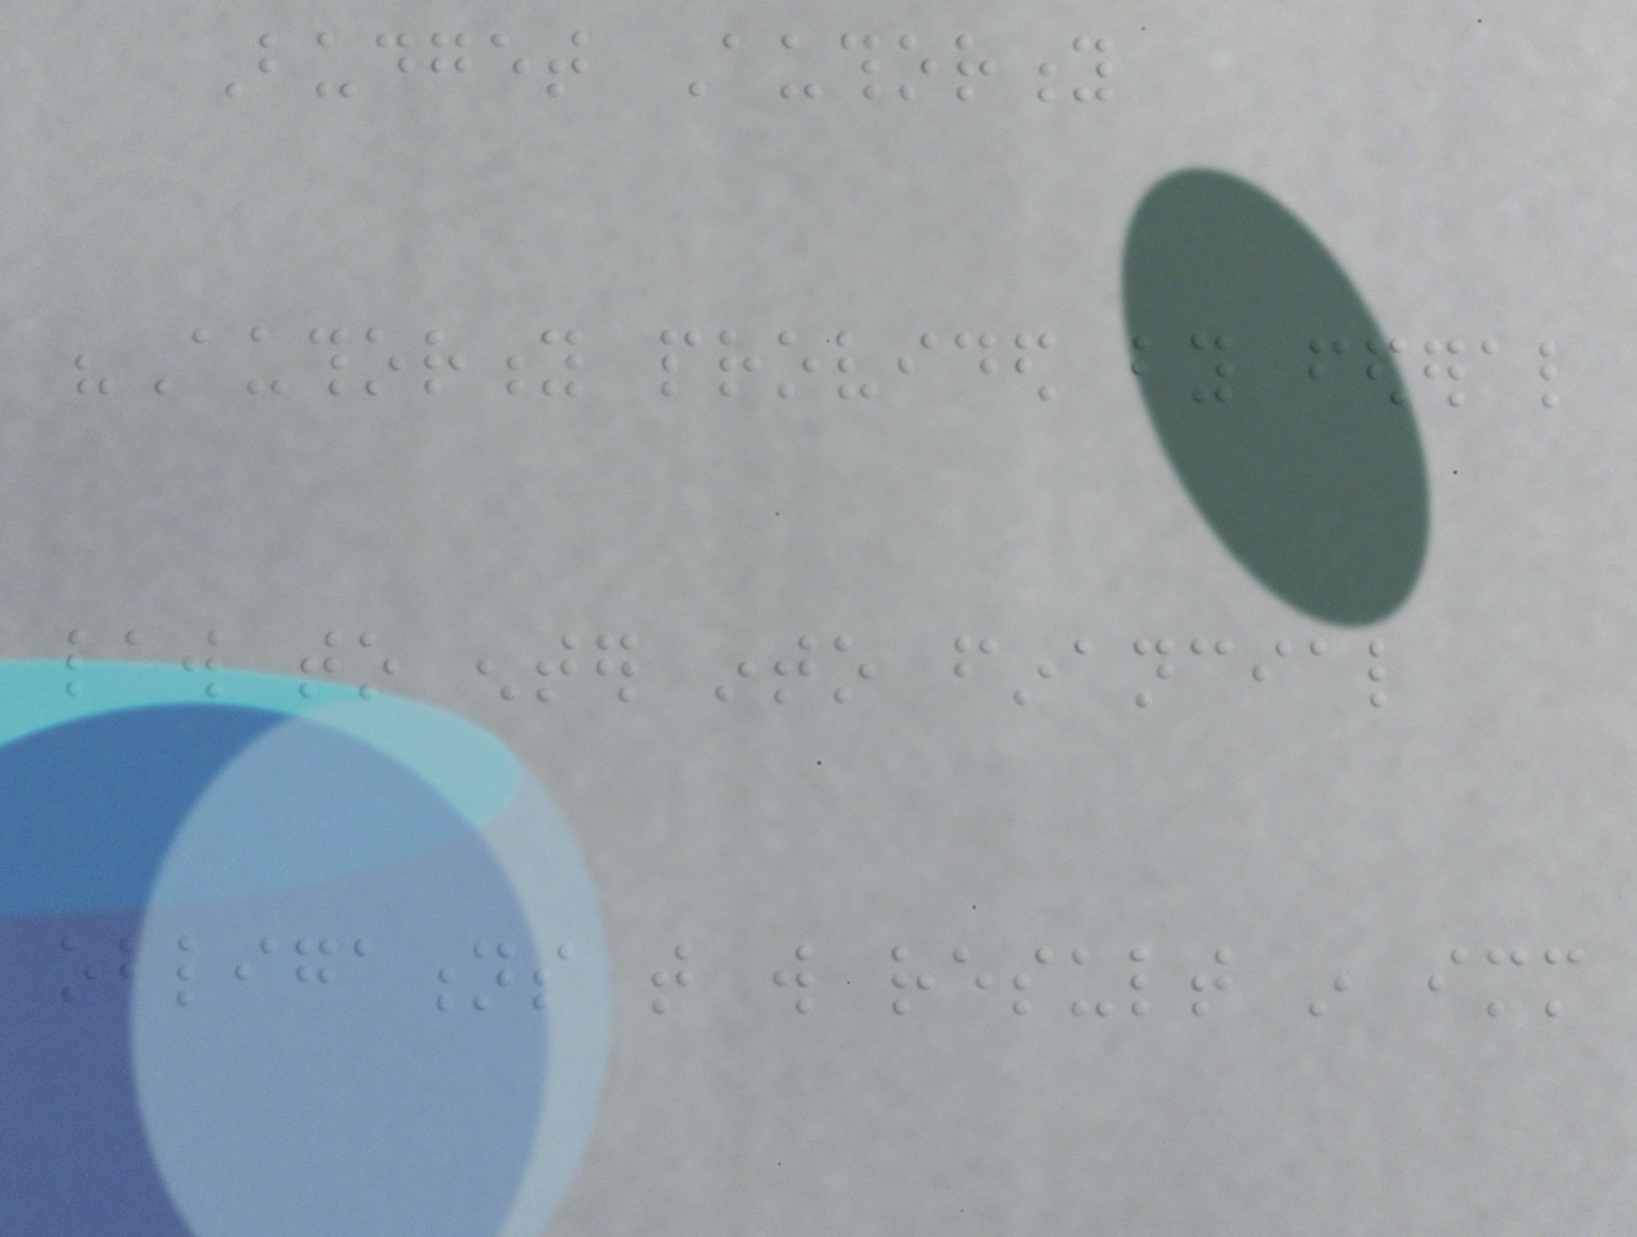Budget Authority
"Authority provided by federal
law to enter into financial
obligations that will result in immediate
